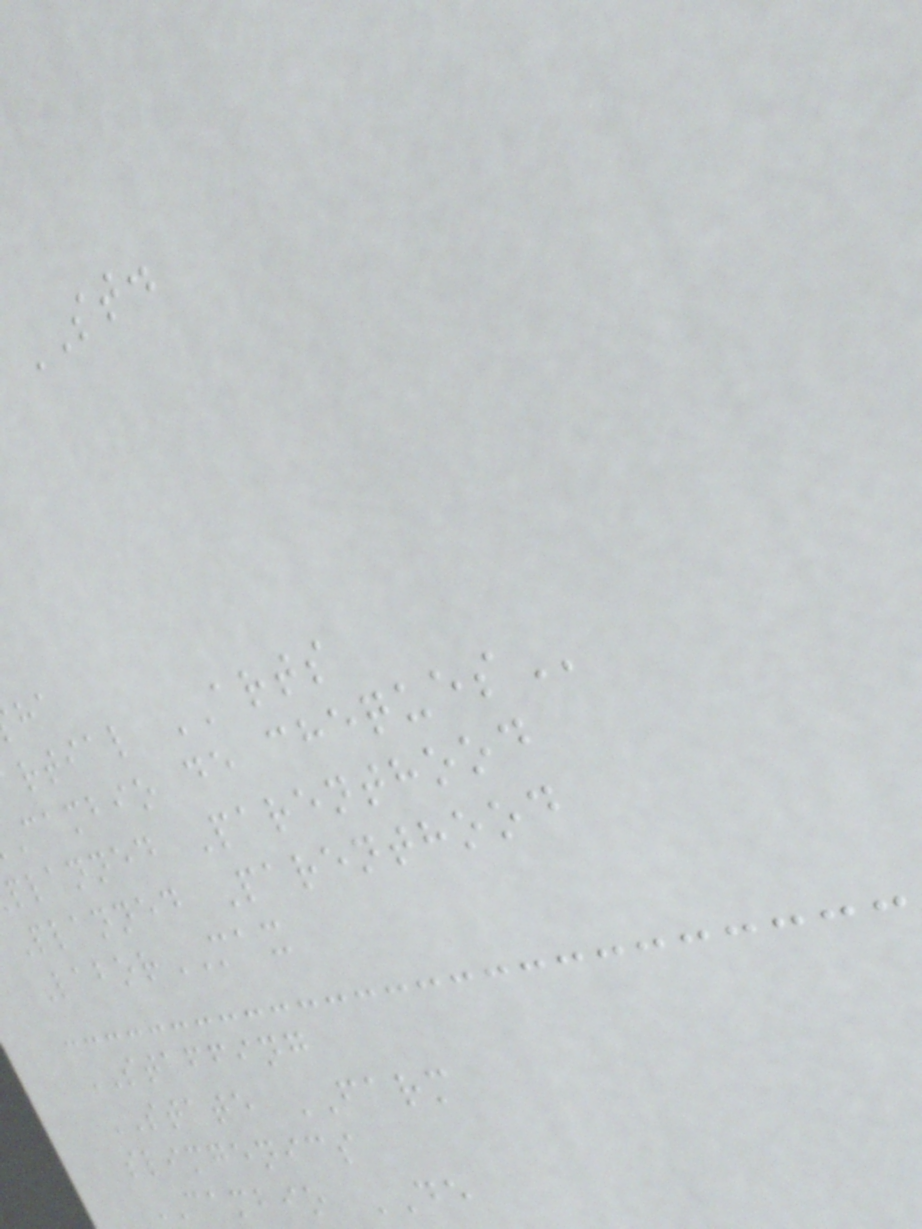ST.
rtial ARTS
cambio de
planned Parenthood
Planned Parenthood
LaborMAX
STAFFING
STATE FARM
slimgenics
CAMBIO DE
